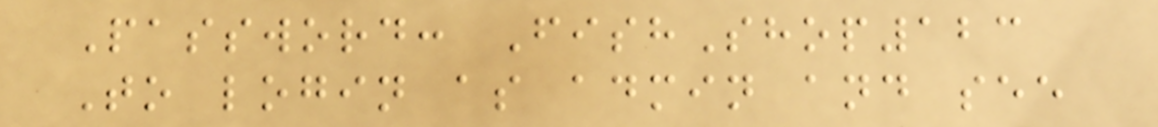Password: FishShop123
To login as admin and see
